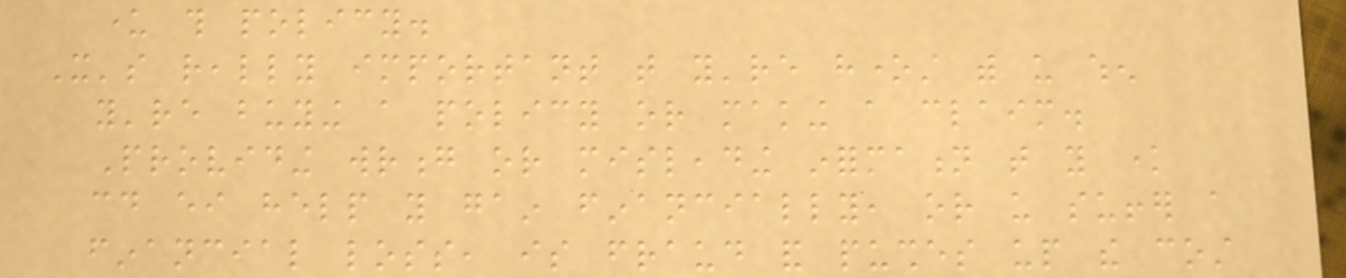under this policy.
It's really important that you're honest with us when
you're buying a policy or making a claim.
Providing wrong or misleading information that you know
could either help you gain financially, or us suffer a
financial loss, is fraud and pushes up the cost
